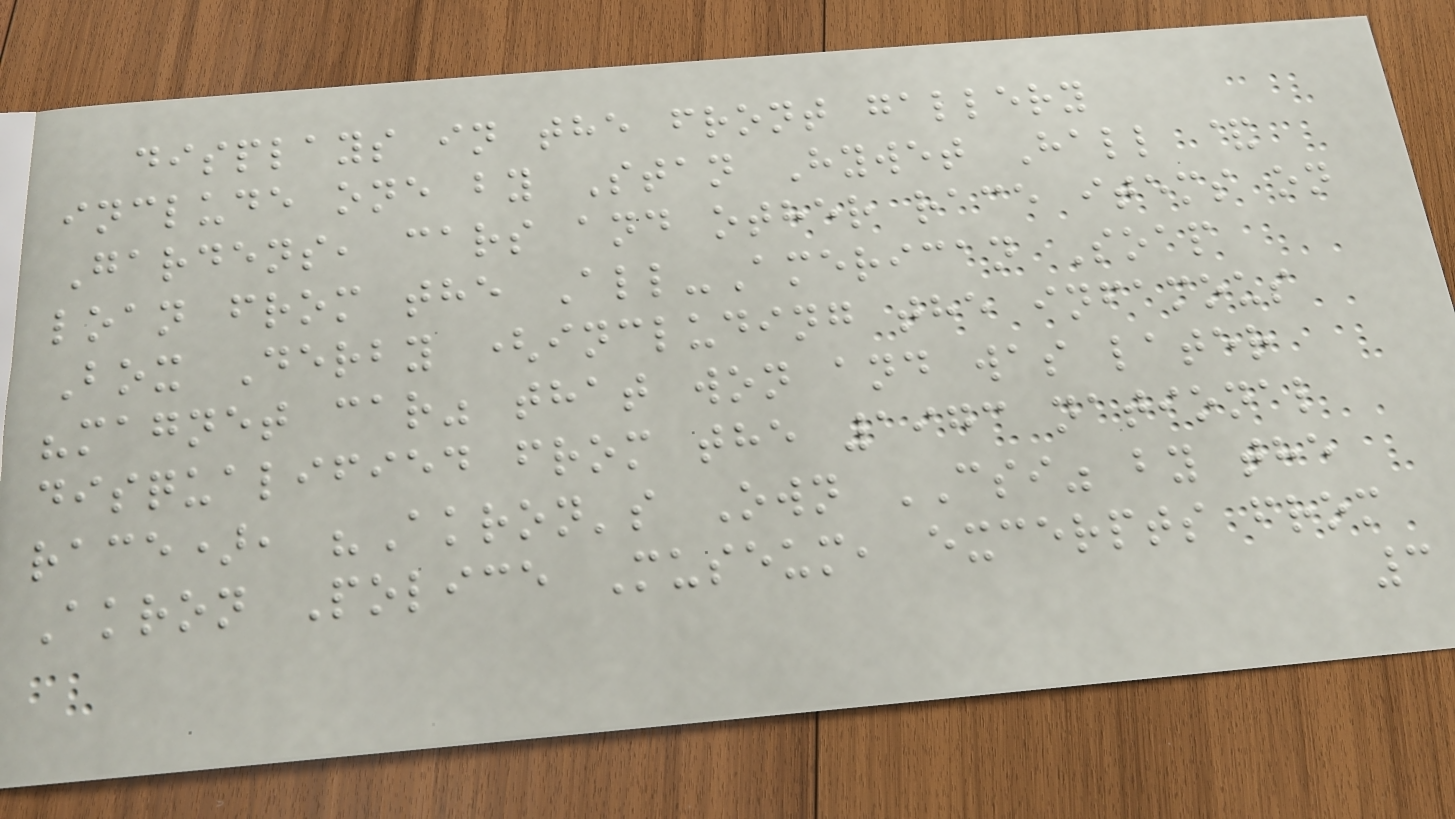displays in the front gallery
include one by Stan Hywet Hall &
Gardens, cars and other race items on
loan from the All-American Soap
Box Derby (including the infamous
"magnet car" that won and was later
disqualified from the 1973 national
race), "Akron's Own CSI" by the
Akron Police Museum, excerpts from
3
